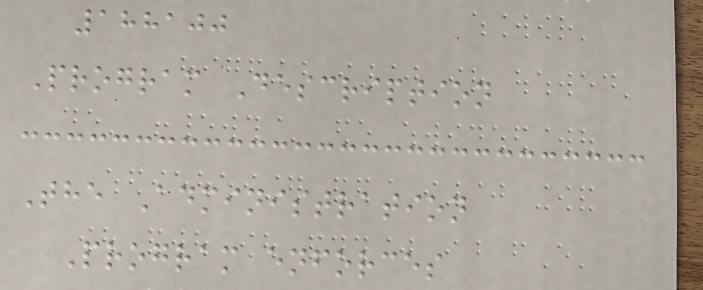188100
Program Description
The Administration
Program enforces
